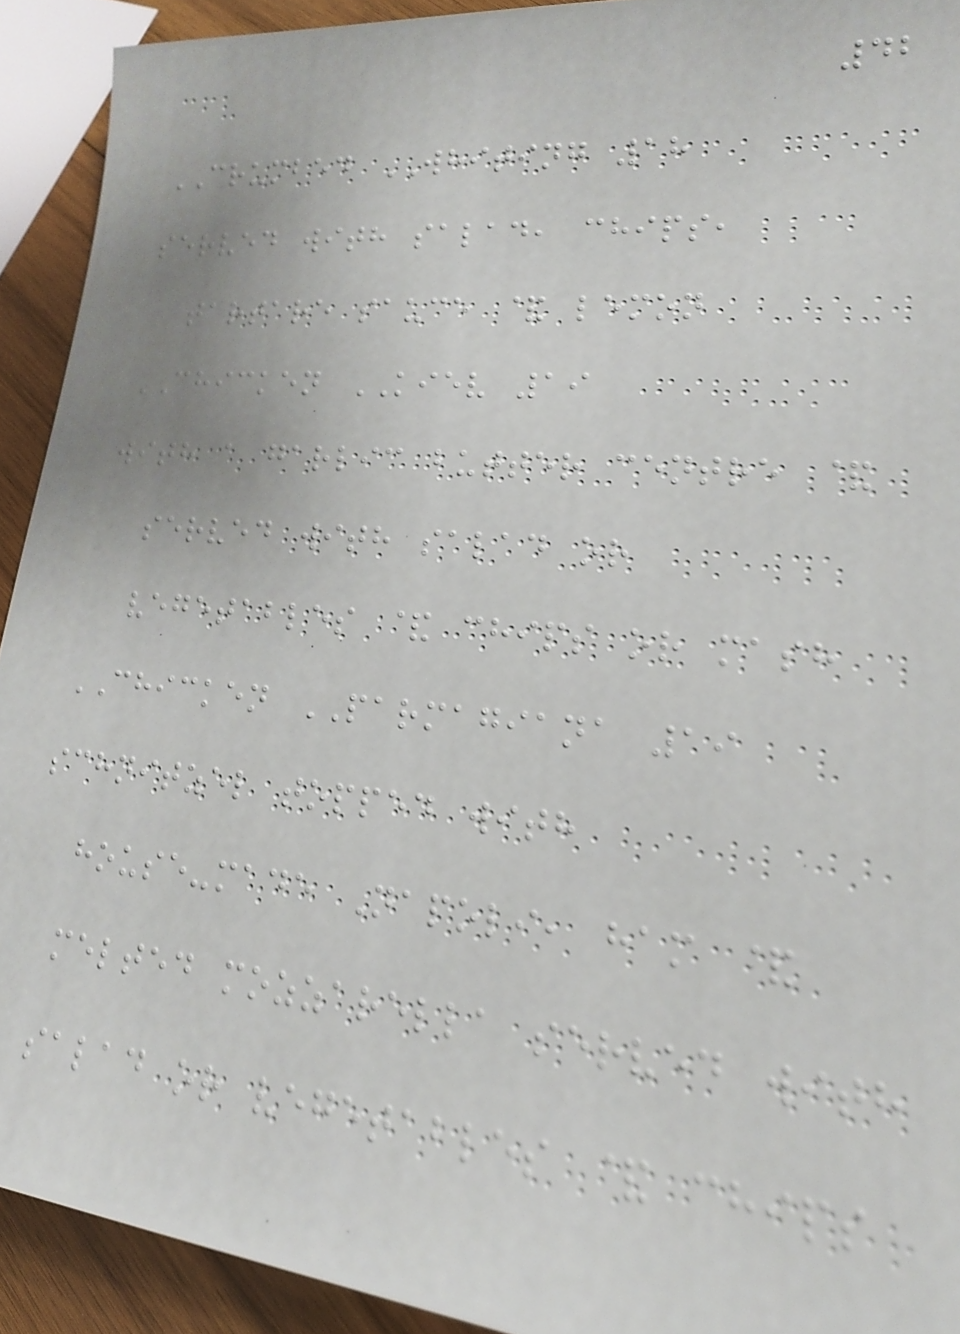42
CRUMBED WHITING 18
served with salad, chips,
tartare sauce & lemon
CHICKEN KIEV 19
with a garlic butter centre &
served with salad or
vegetables & chips or mash
CHICKEN PARMAGIANA 19
schnitzel topped with
house-made Napoli, ham &
melted mozzarella served with
salad or vegetables & chips
